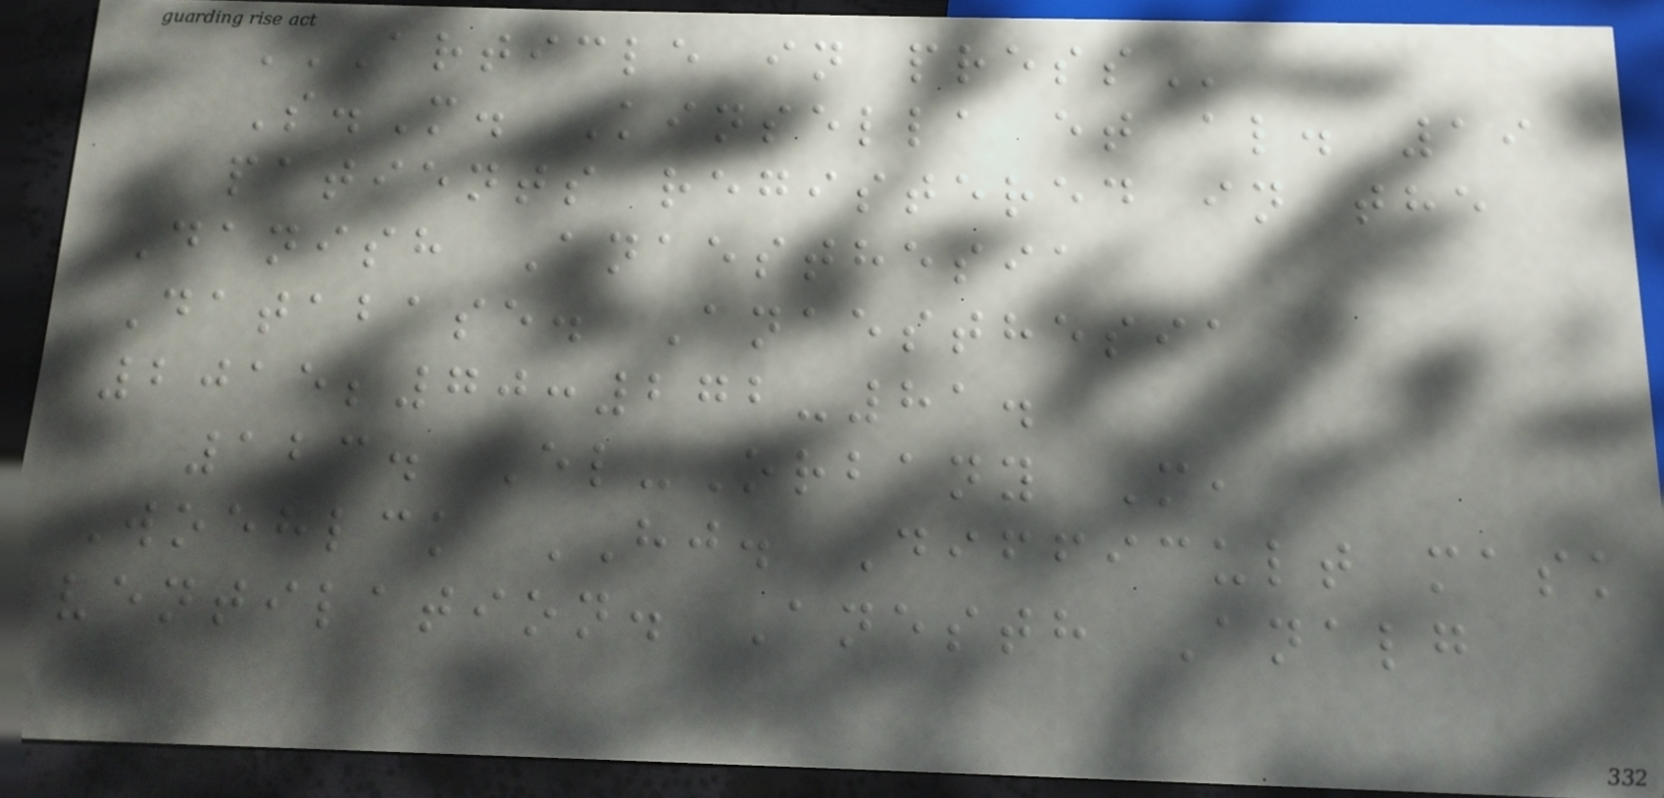ARTICLE IN PRESS
S.M. Kinsella et al. 19
patients registered in the
Danish Anaesthesia
Database. Anaesthesia
2015;70:272-81.
123. El-Orbany M,
Woehlck HJ. Difficult mask
ventilation. Anesth Analg
